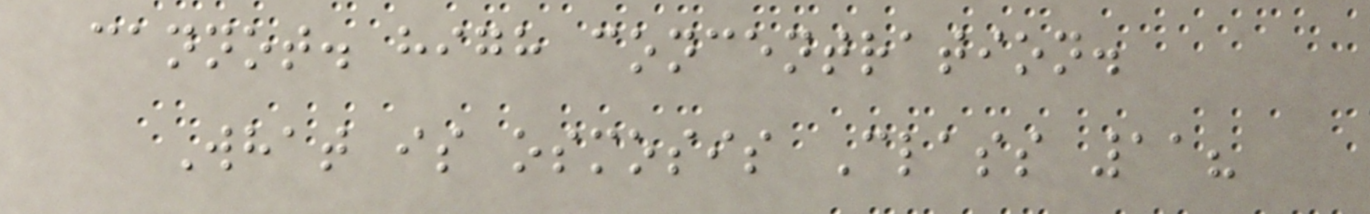cannot. high concentration.
What is osmosis Class 11?
